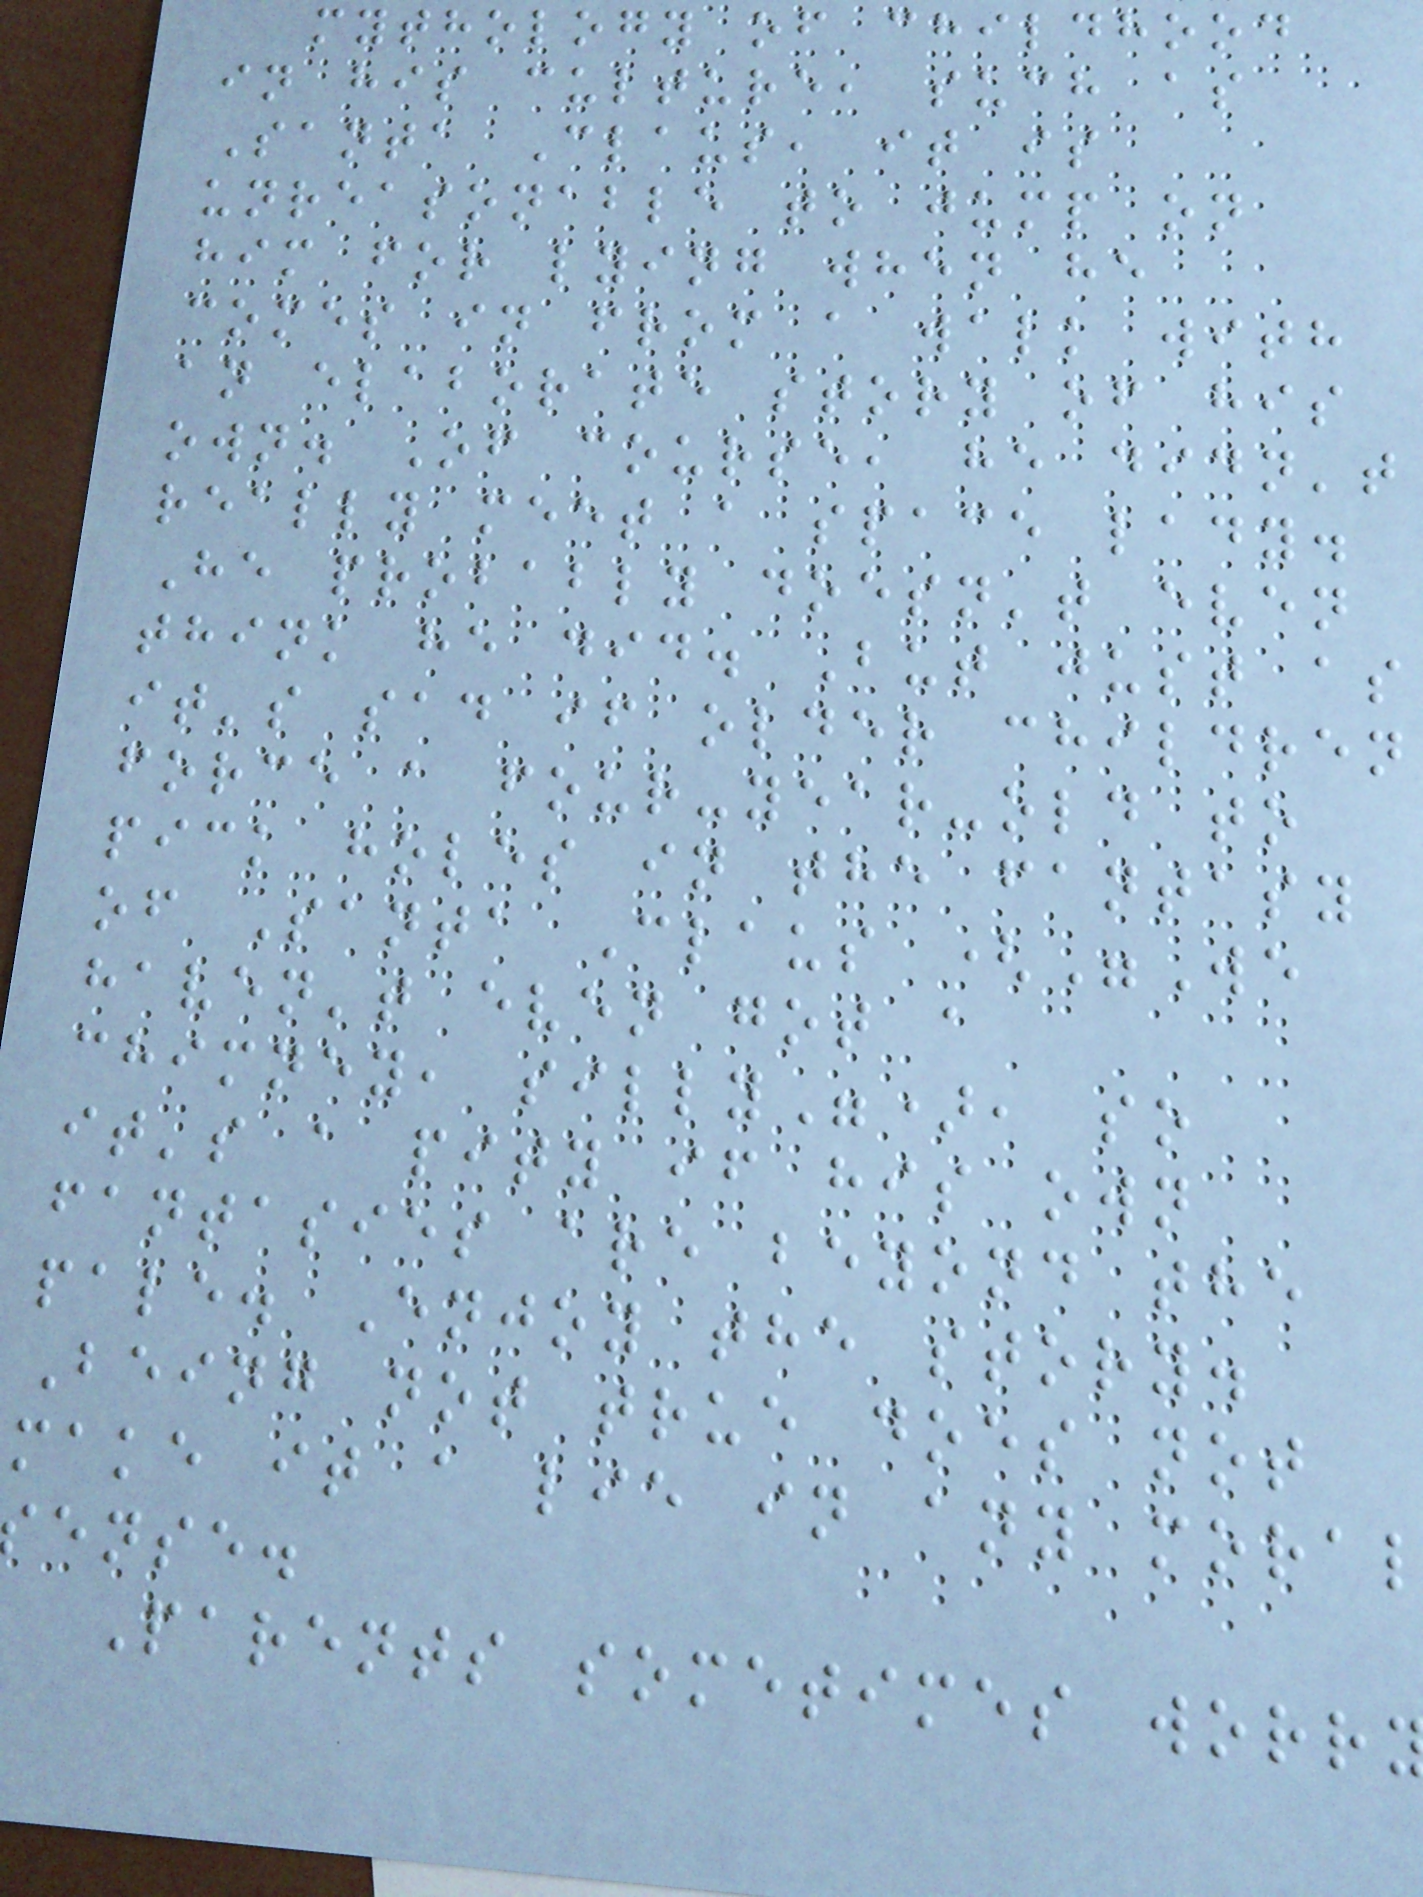mythology of childhood
in his culture, such as
Santa Claus, it is
unreasonable to jump on
him for lying when he
comes in from a walk with
an elaborate story of his
own. Of course, he didn't
really meet a space lady.
He probably doesn't even
think he did. But just as
it's sad if older children
force a four-year-old to
pick holes in the fantasy
of Santa Claus ("We
haven't even got a
chimney, silly"), so
it's a pity if his own
fantasies are beyond the
pale. Enjoy the story.
Being not true does not
make it a lie in any moral
ense.
Parents sometimes worr
